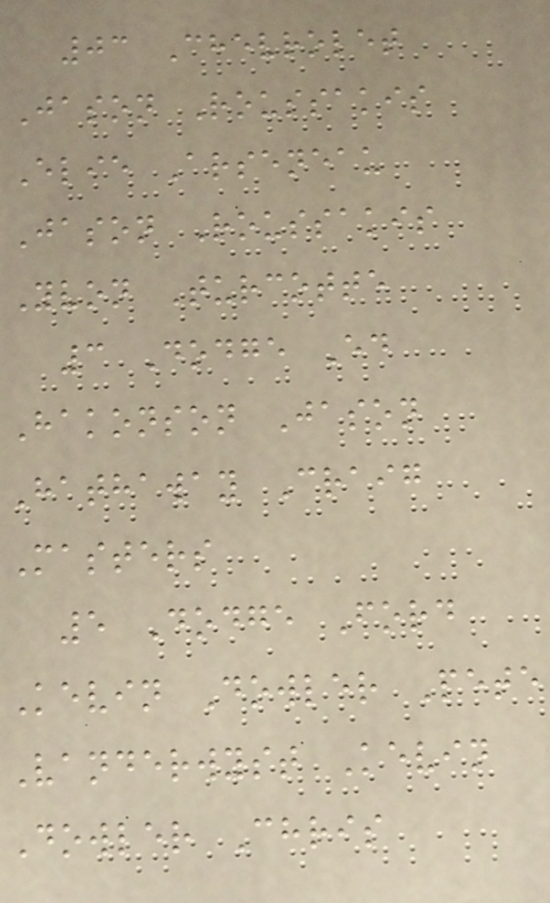03 Chevrolet
Jason Roussakis
Elie Arseneau
Jason Roussakis
Yvon Turcotte
3 Dodge Ed
Hakonson Jason
Hathaway Craig
Masters
5 Dodge Ford
Kevin Dowler Pete
Vanderwyst Kevin
Dowler Chris
